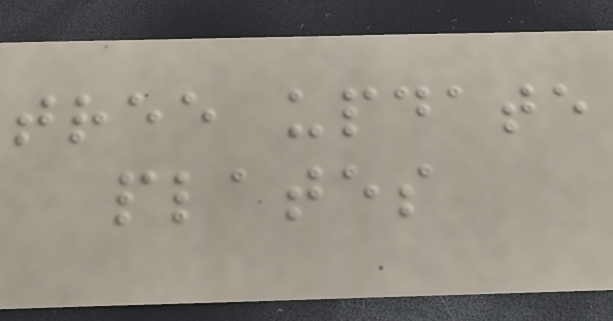tree update
plates
